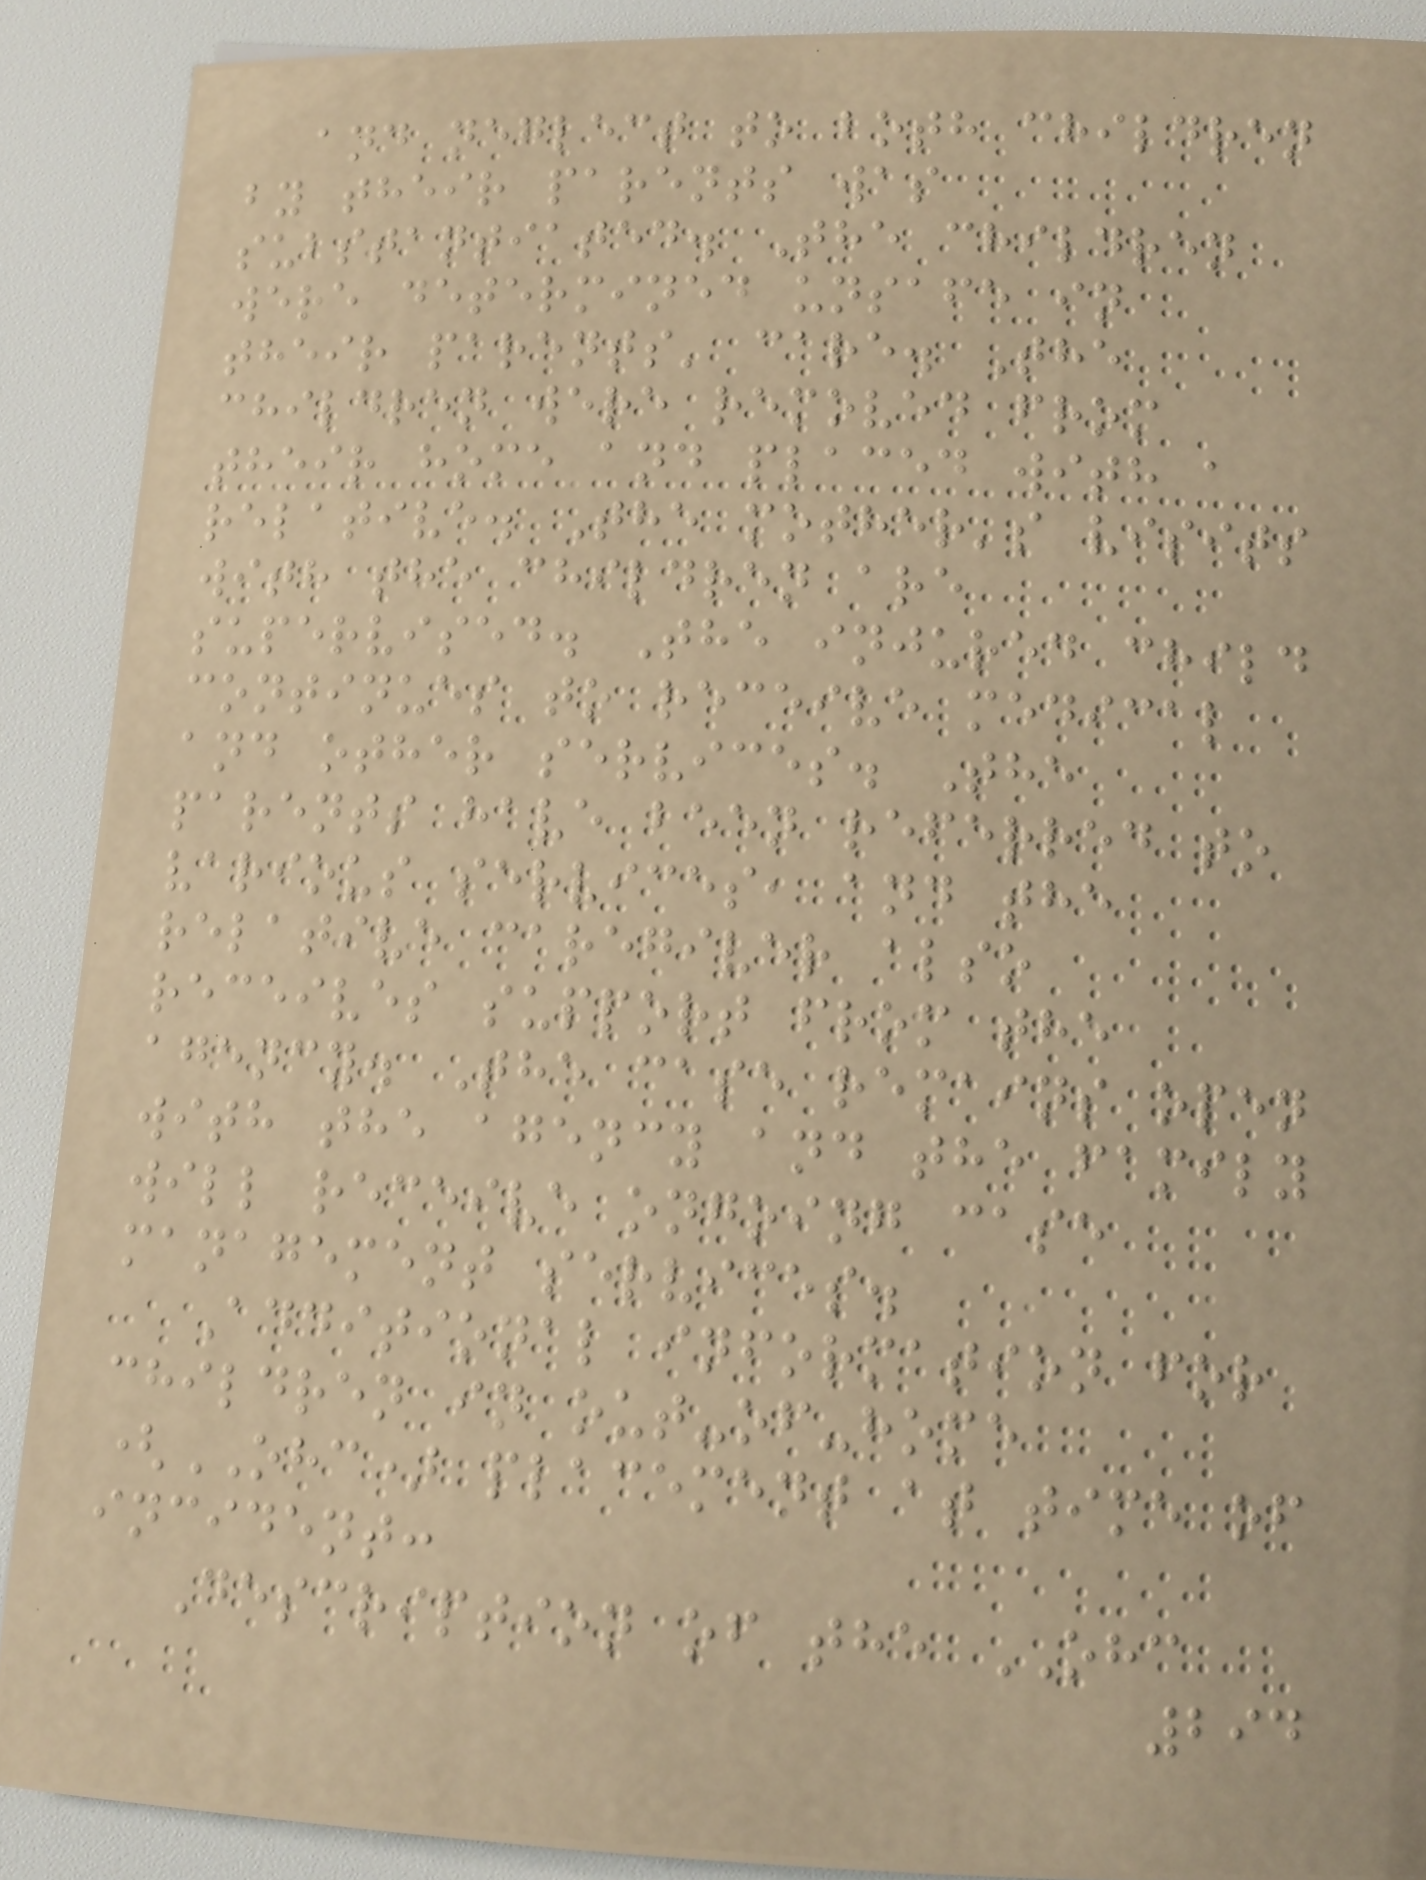and neglect to both children
by their parents was
substantiated. The children
were determined unsafe in
their parents' care. The
children were removed from
their home and placed with a
relative. The mother's visits
with the children are
supervised. The injured child
continues to receive medical
and other services. The
parents have been referred to
various services, and the
relative caregiver also
receives support from the
agency. The case remains open
with the agency and the family
will receive ongoing case
management services.
Additional information for
children in out-of-home
(OHC) placement at time of
incident:
Description of the OHC
294
